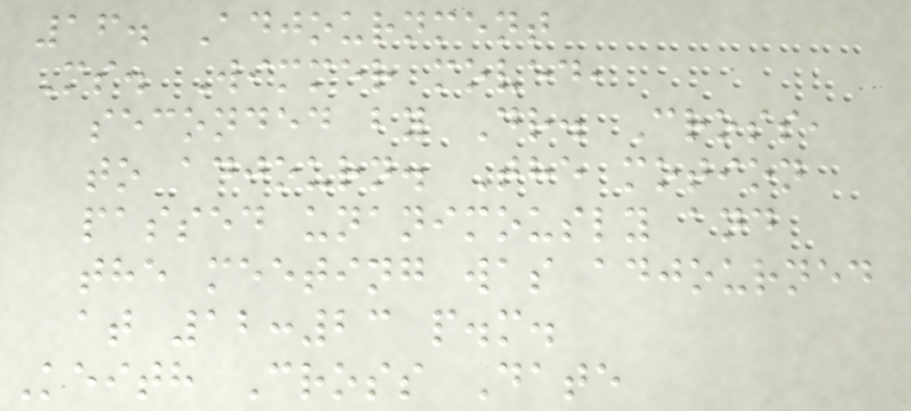16. Adjournment
Ms. Wimmer moved,
seconded by Dr. Cross,
to adjourn. The motion
passed unanimously and
the meeting was adjourned
at 12:23 p.m.
Keith Cross Date
